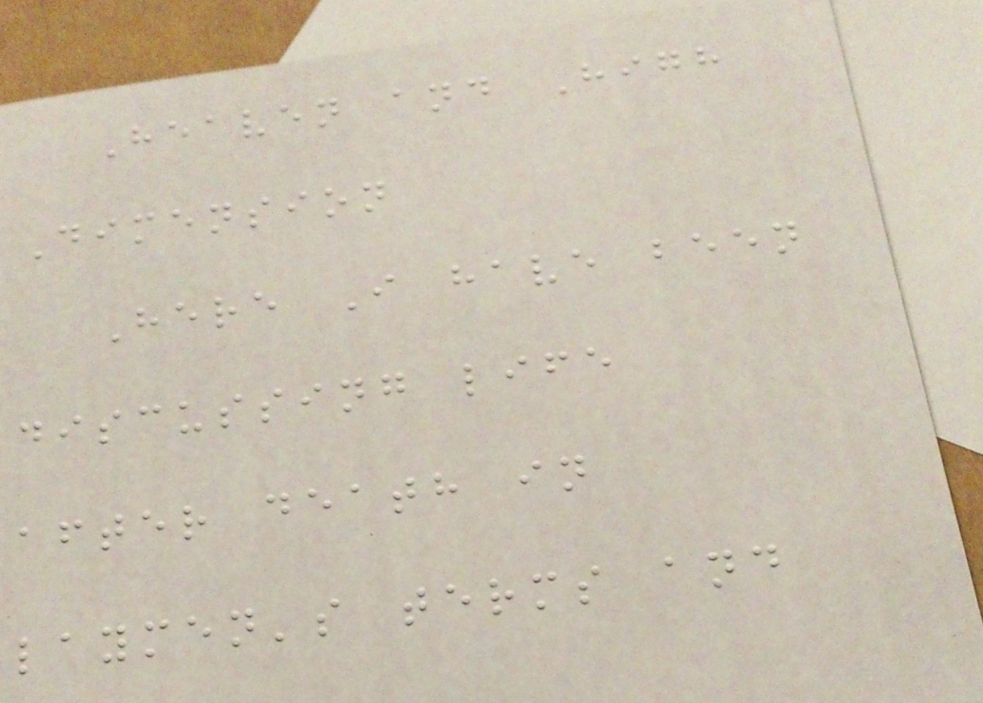Heaven and High
Dimension
Here I have been
discussing life
after death in
laymen's terms and
